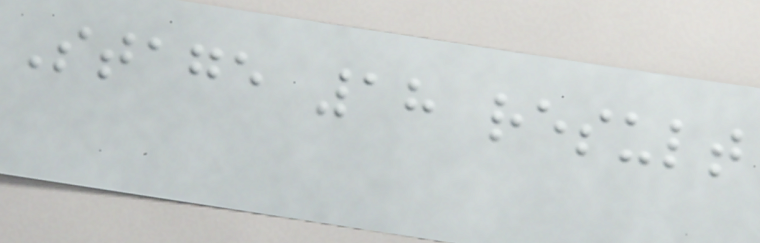Stage 18 result
